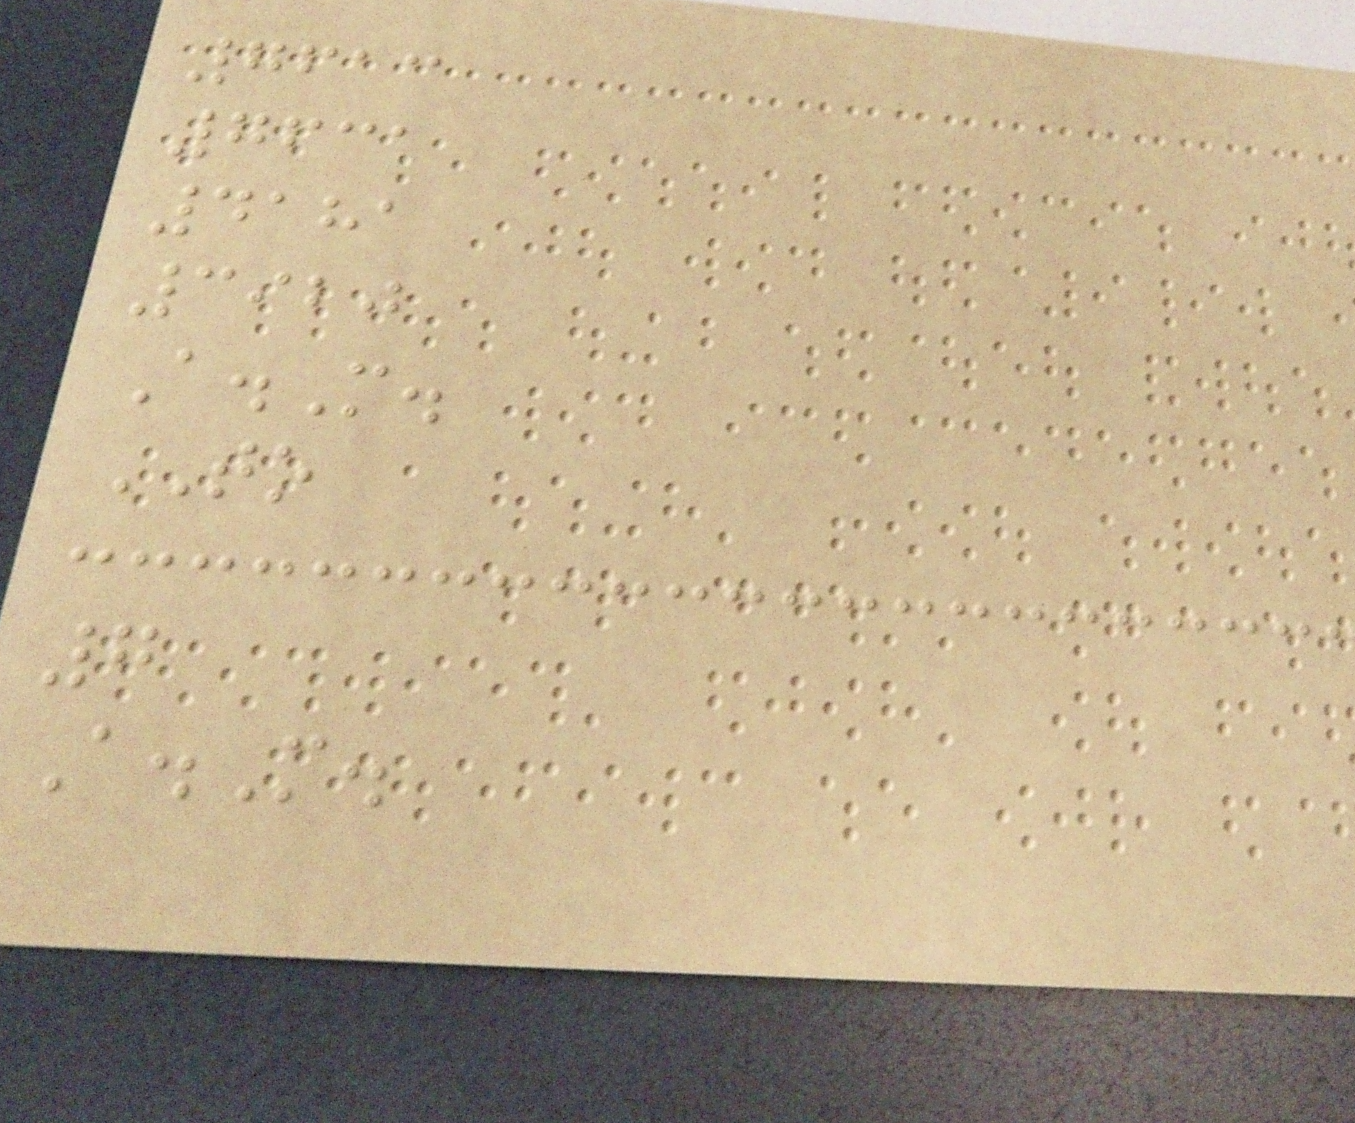7613
7631
4181
3920
A.M.
TO
7
A.M.
